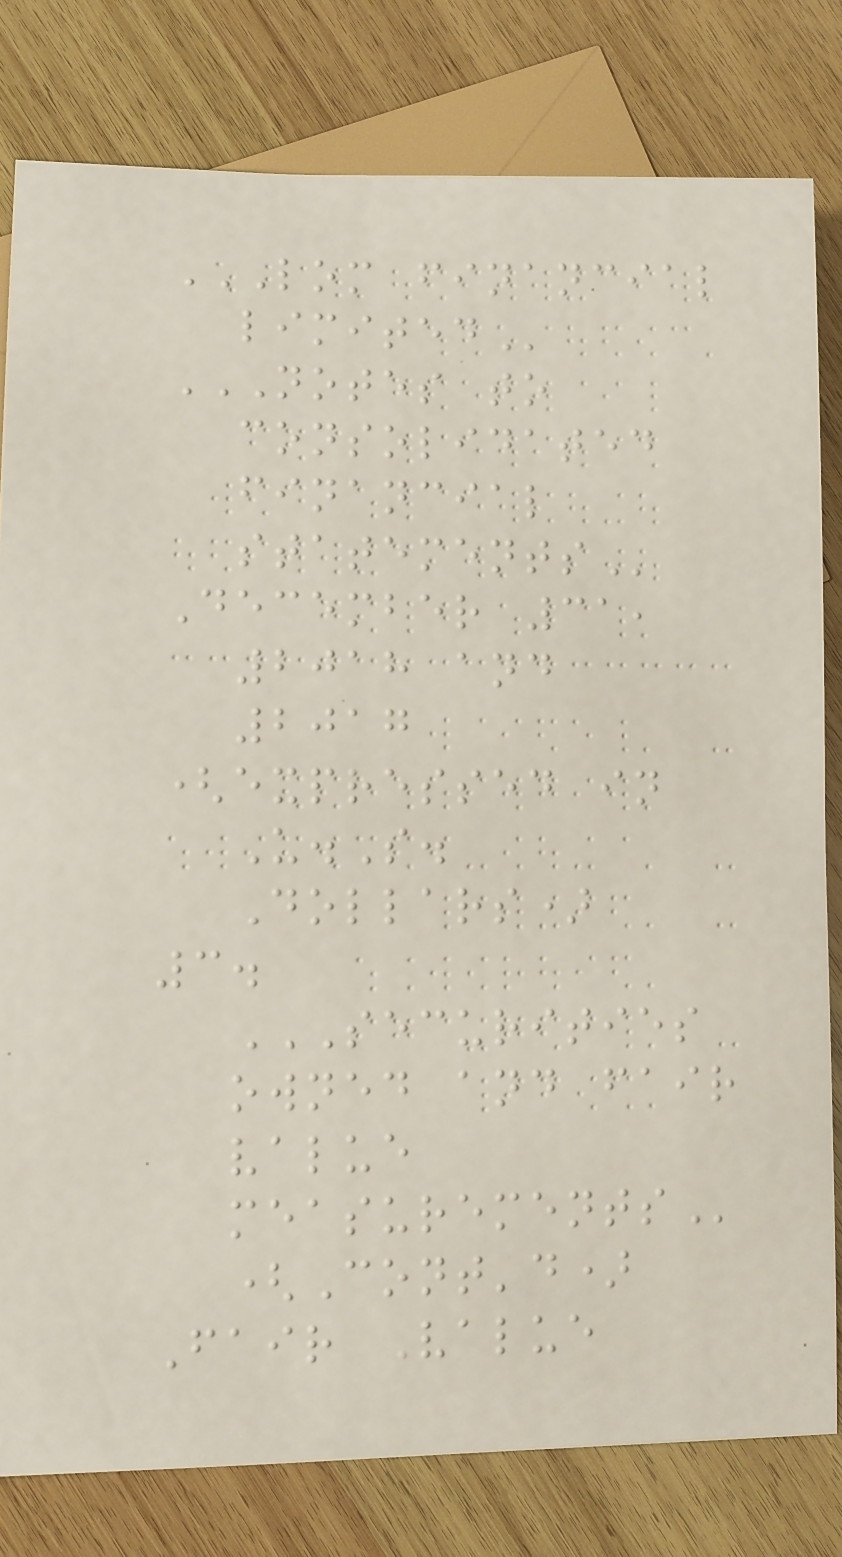LOM FINANCIAL
LIMITED
NOTES TO
CONSOLIDATED
FINANCIAL
STATEMENTS
December 31,
2018 and
2017
(expressed in
U.S.
Dollars)
3.
SECURITIES
OWNED AND FAIR
VALUE
MEASUREMENTS
(Cont'd)
Fair Value
